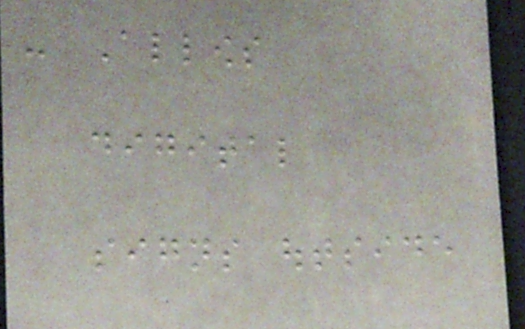- Allows
digital
signs outside
